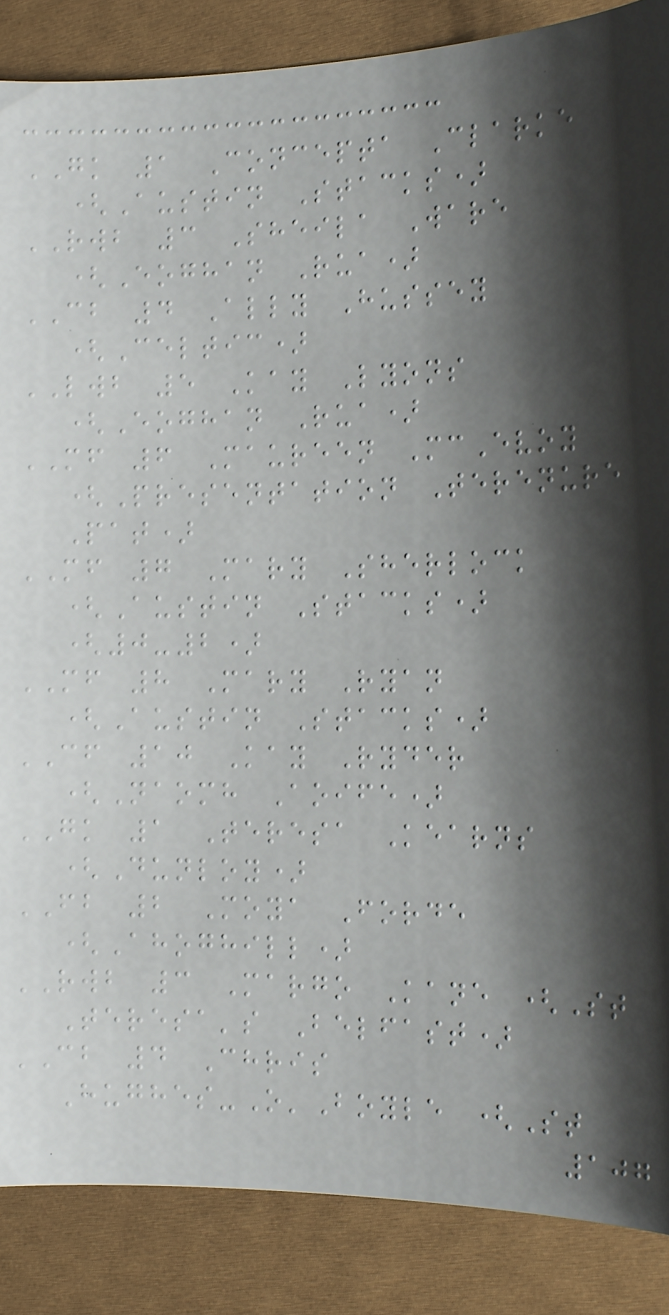GK 1 Concepta Clarke
(Austin Stacks)
RWB 3 Sheila Ware
(Eoghan Rua)
CB 4 Ally Hussey
(Celtic)
LWB 5 Kay Lyons
(Eoghan Rua)
MF 6 Maureen McEvoy
(Presentation Terenure
Pat)
MF 7 Mary Sherlock
(Austin Stacks)
(0-2)
MF 8 Mary Ryan
(Austin Stacks)
CF 10 Kay Ryder
(Naomh Aoife)
GK 1 Teresa Kearns
(Dunloy)
FB 2 Moya Forde
(Ahoghill)
RWB 3 Margo Kane (St
Teresa's Belfast)
CB 4 Chris
Hughes-O'Boyle (St
107
